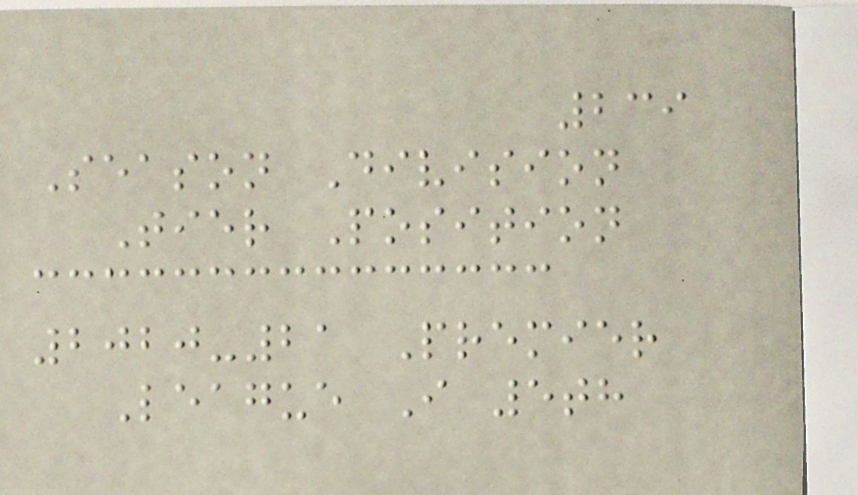239
Season Division
Tier Position
2020-21 Premier
League I 5th
